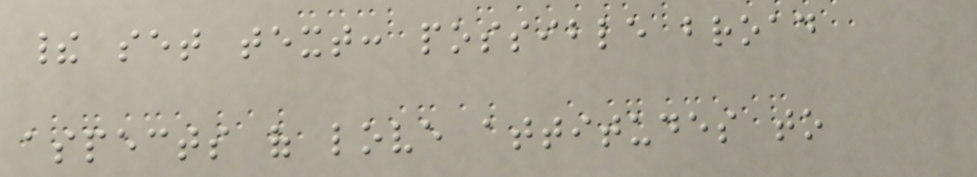their set text: possible broad
aspects of love attitudes to
